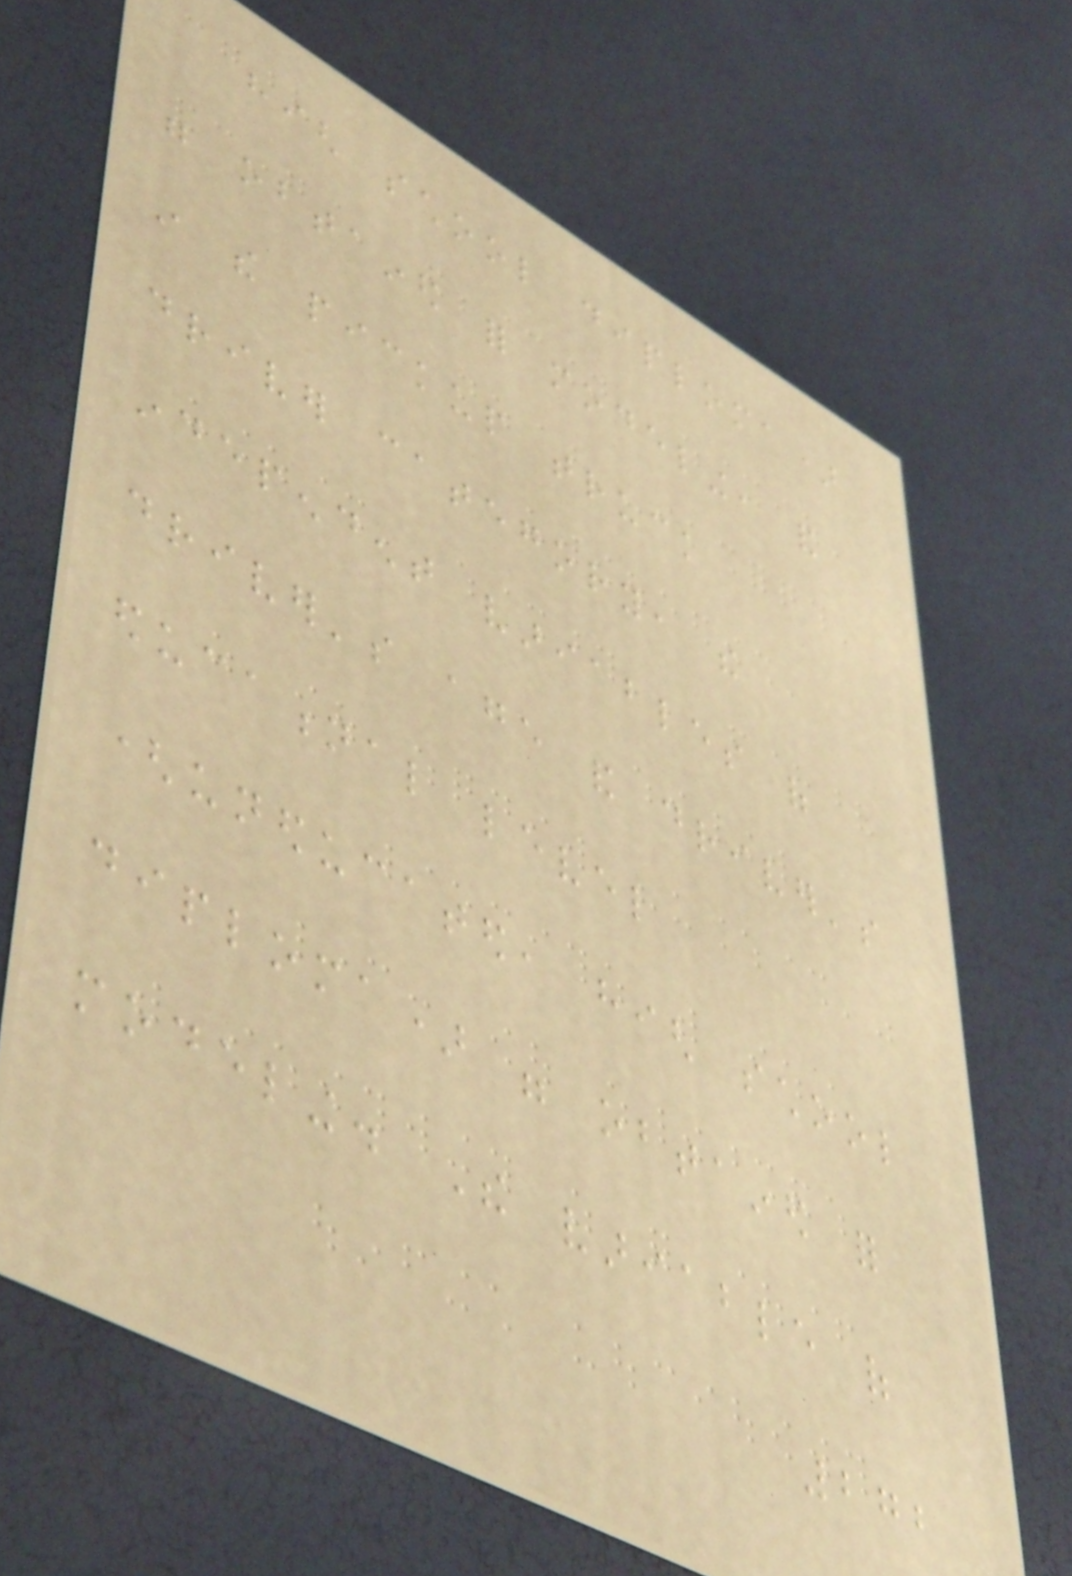high school diploma)
were obtained for modeling, and
in the pickup truck
driver category, the
independent variables of
driver's age and driver's
educational level
(uneducated, high school
diploma) were obtained for
modeling. The variable of
272
